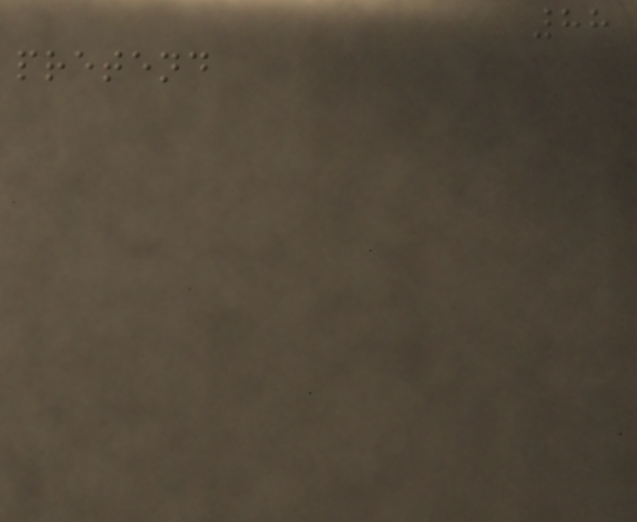88
pretend
